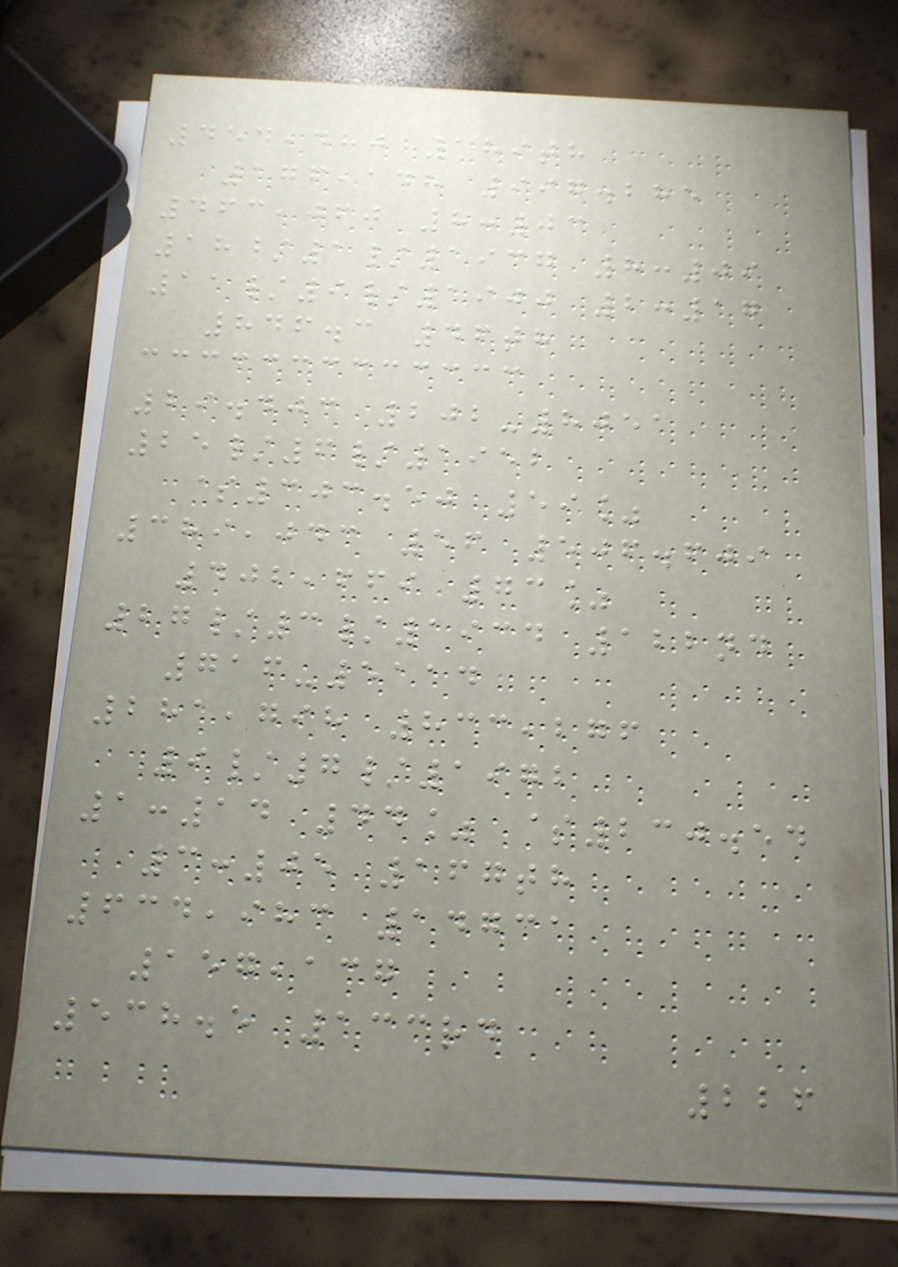454,480 189th
176,148 997.285
463,060 8:03
18/1/1937 8:09
11/9/1900 2:17
846.3 46th
29.403 202-8051
25/6/1952
$303.50 59%
389,043 56 506.609
402,669 73%
27/3/1934 122nd
716-5114
281,798 833,276
9/7/1972
1:14 44% $230.54
3:05 167th
634,983 14731
157,137
538.5 133rd
226
